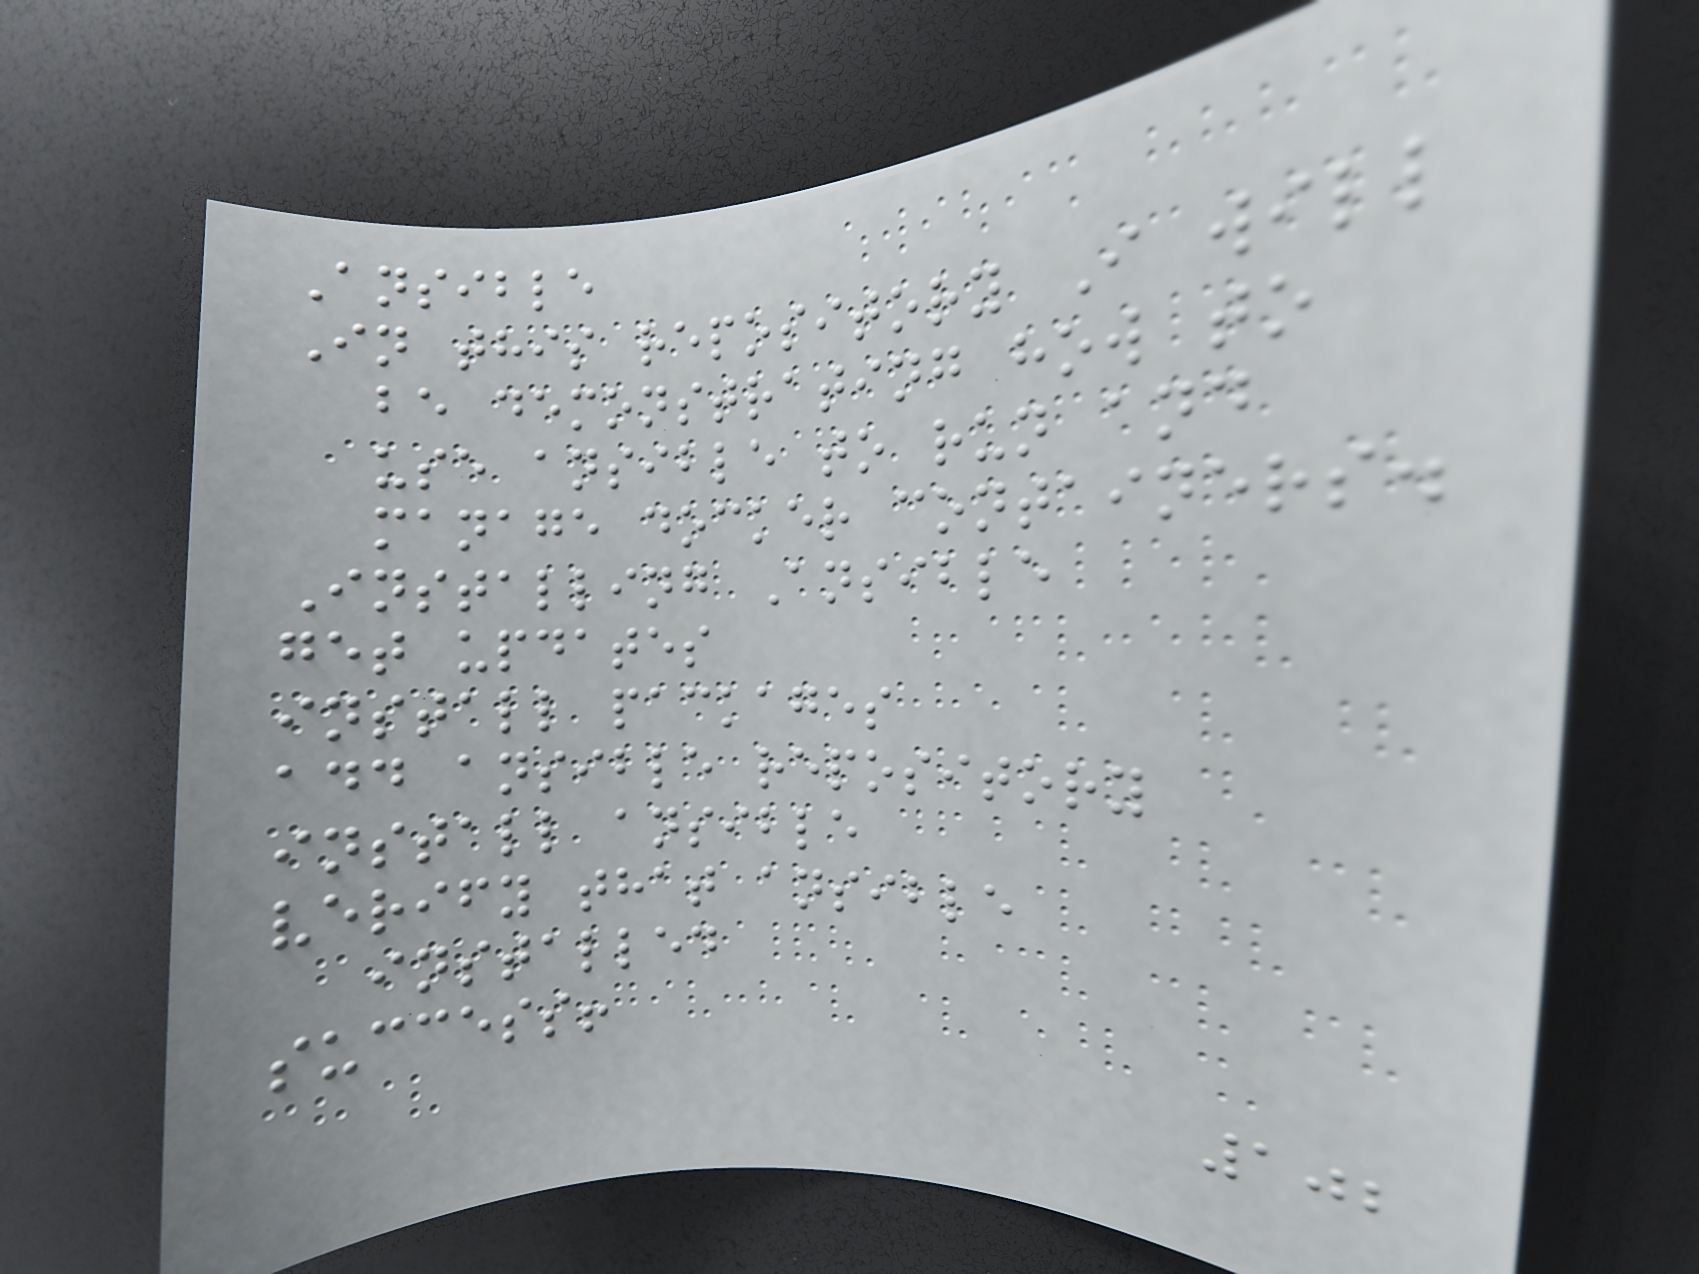Ansible
In this repository I will
be demonstrating how to
use ansible to run and
manage docker containers.
Installing Ansible
get updates
install packages
add ansible repository
install ansible
verify that ansible
installed
success!
102
